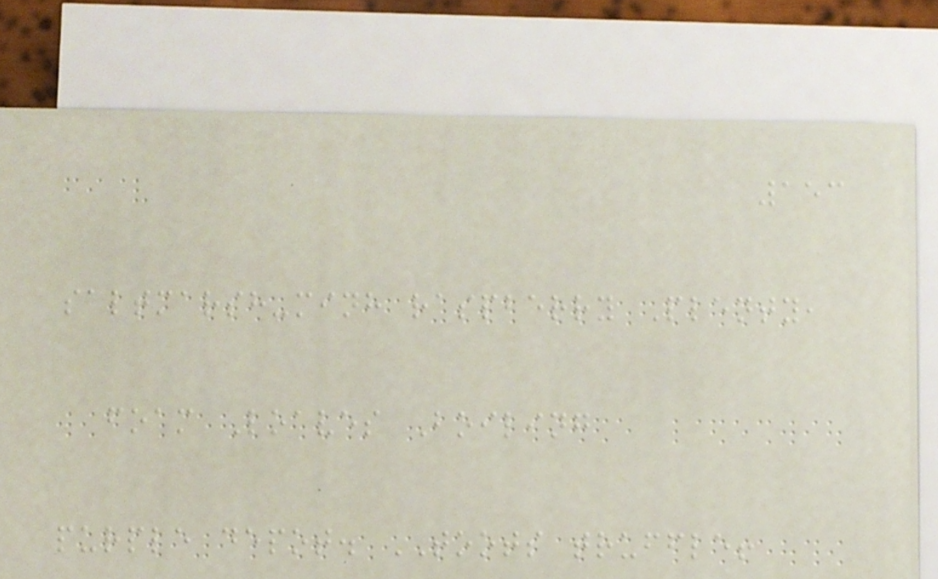153
saltmarsh-minh raspberry Plenty,
foam Loaves Boiling
purple depot. TOOTS truffle!
